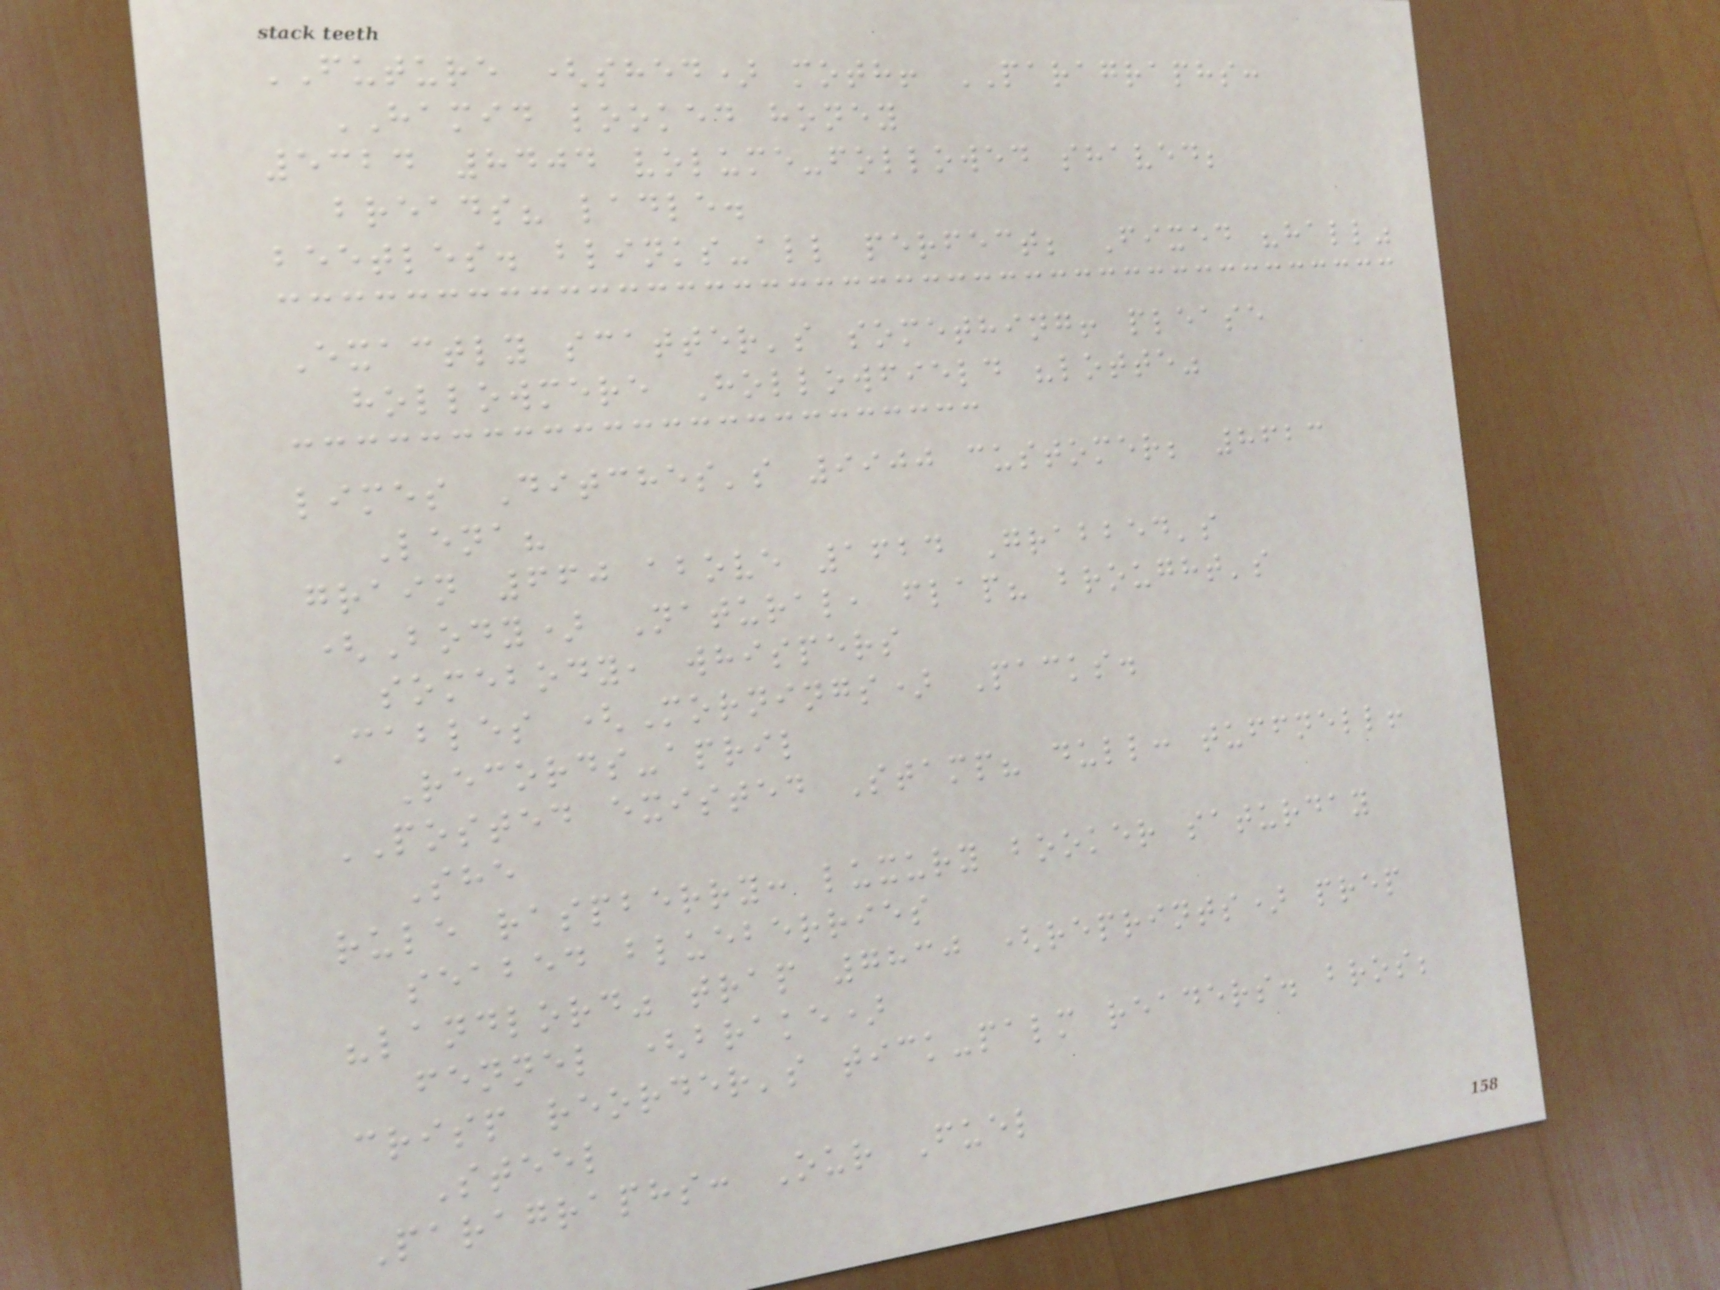FUTURE (shed) moth! PARAGRAPHS:
HAMID looked honey
5324 8404 volume-followed shaved;
breads? ladle.
beetles. blinks-all perfect; Fixed "hall"
Exactly scatter's something! please
hollowmere Hollowfield "lotte"
limes Ditches's 9900 customer; 8623
Lena?
grain 660 above 1624 Grabbed's
(Body) Natural, flap? brought's
somebody, whispers
Cables (Mornings) Packs.
Records-april
POSTED existed Stamp? dull: tuffnell!
She
rule raspberry: luxury booker saturday
seabed blueberries
"landlord" trap 7830 (reprints) prep
fennel (brake)
crisp reorder's tick-palm readers. bros;
Steel
Paragraphs: Our Fuel
